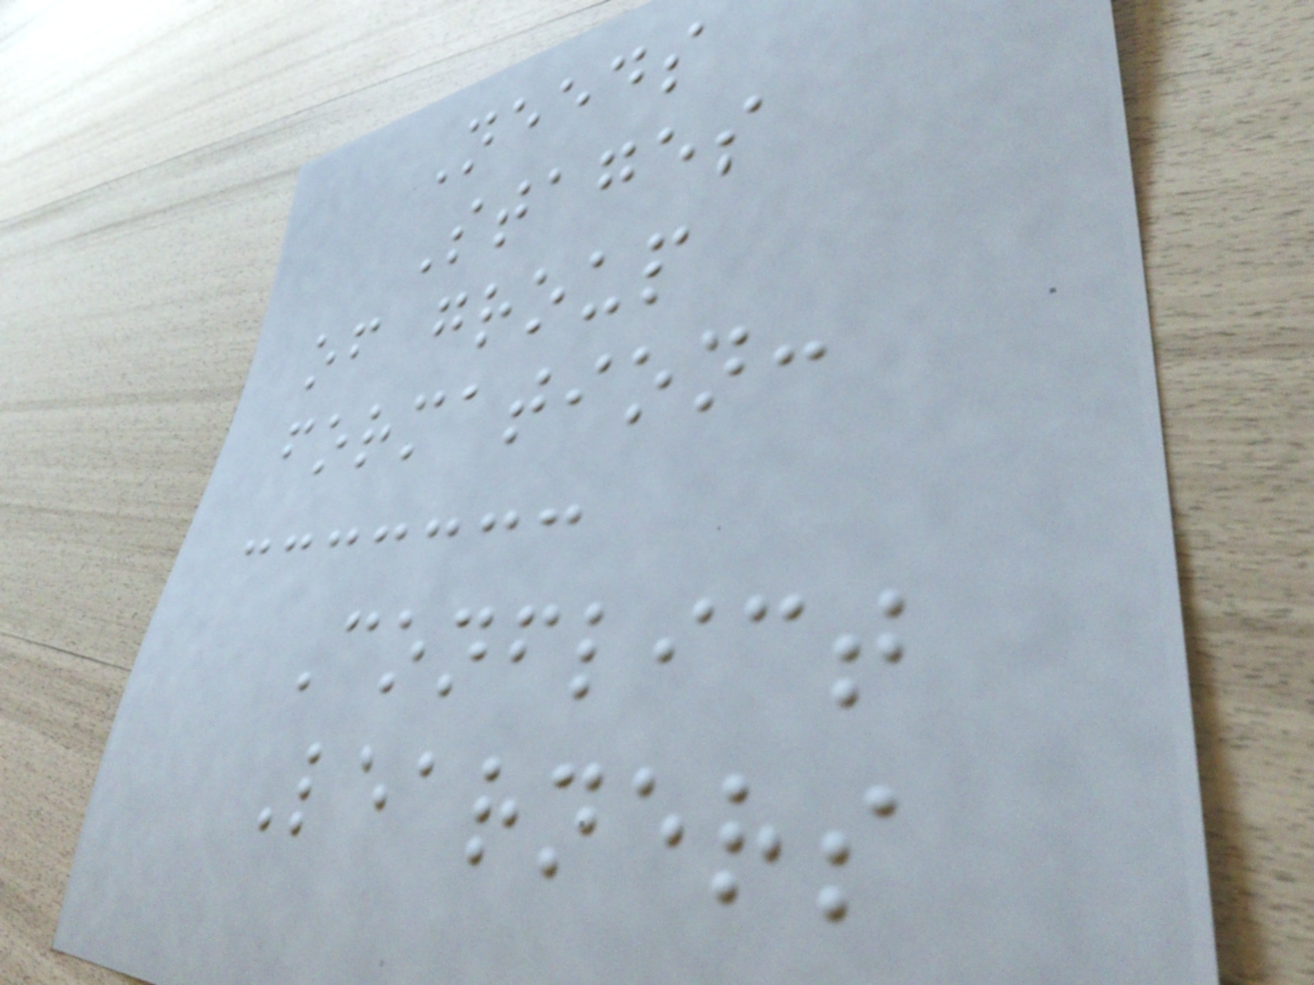Needs
Stages
of group
formation:
Conflict
Learners
